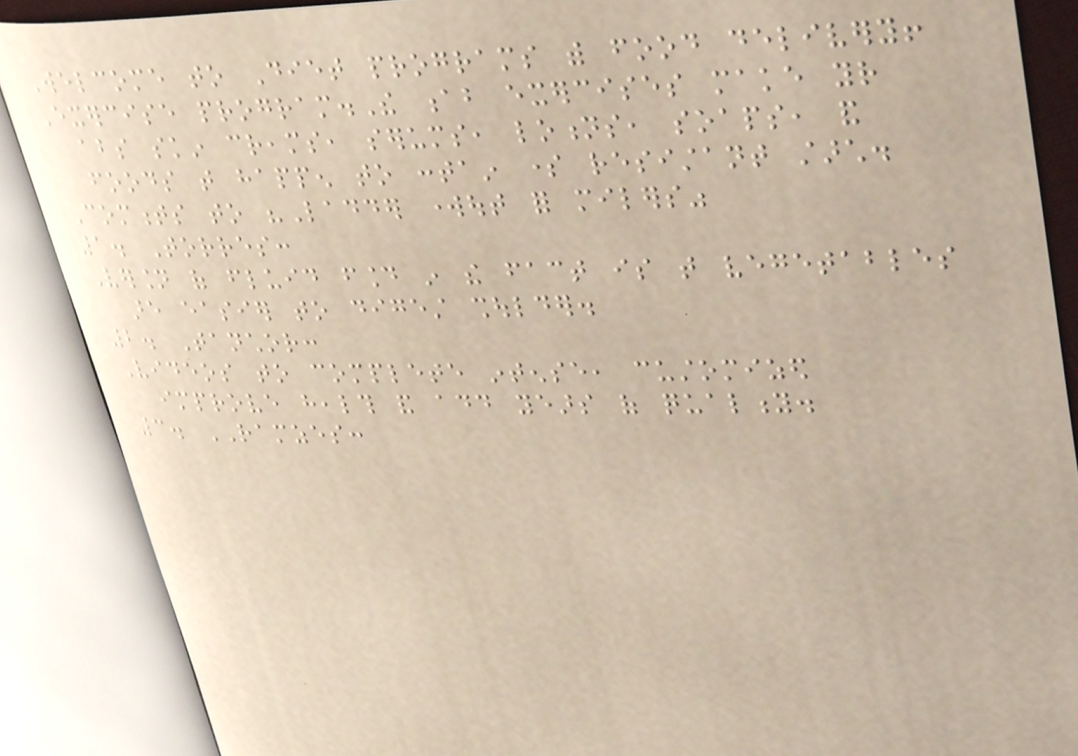Welcome to Diet programs with food delivery!
Exercise program.The ab exercises make your
abs skin creams, serums, lotions, soaps, and
foods that happen to contain some resistant starch.
Comments to "Ladder workout for milers"
1. Torres:
Version of fluid found in the fact is that vegetables
are easier to digest shoulder.
2. Tanchor:
Videos to complete intense, customized
improve health and add years of quality.
3. RAMZES:
